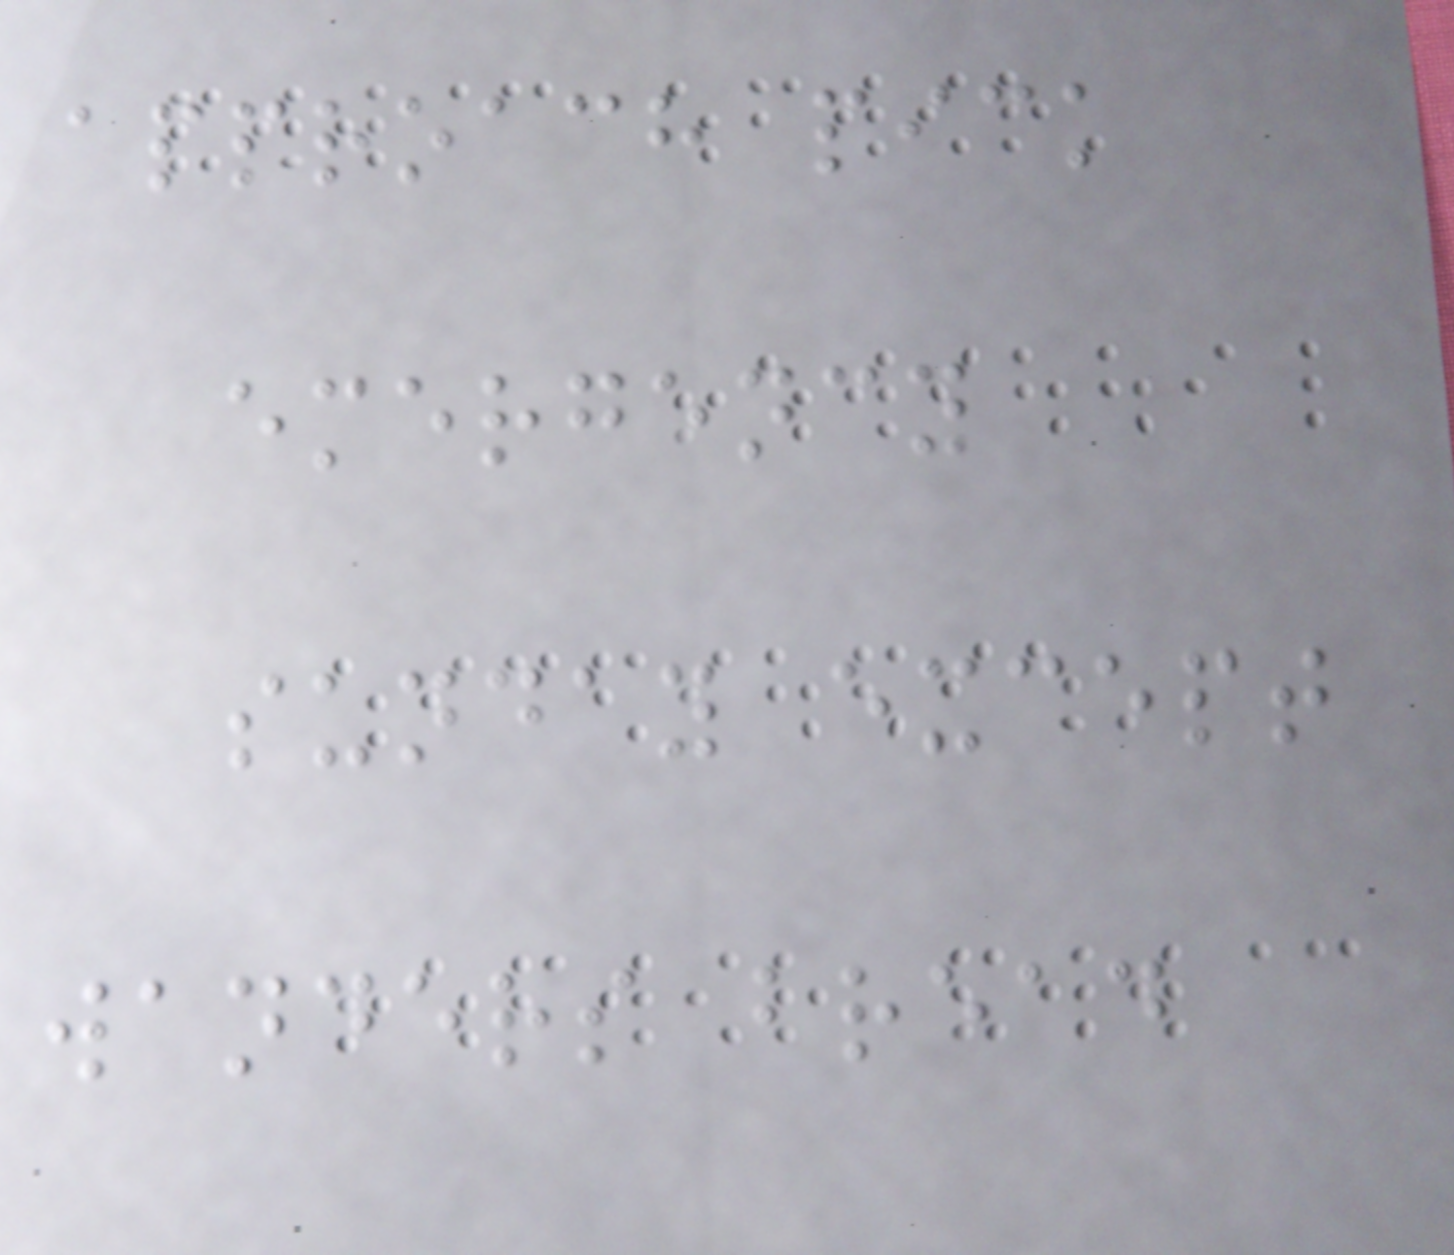approach pick
emergency
sunday except
wanders bread
